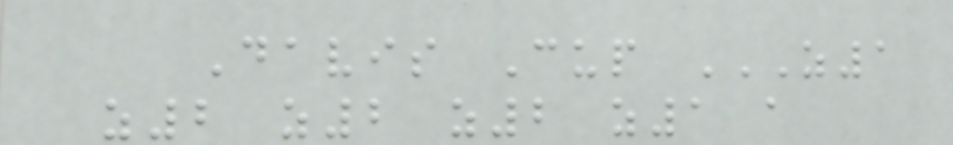Davis Cup Z1
Z2 Z2 Z2 Z1 A
